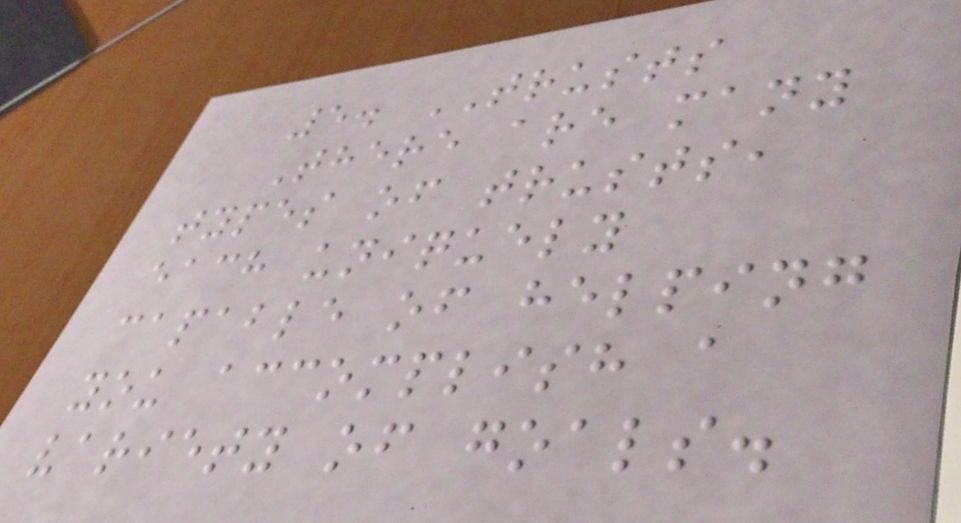5. TRUSTS
There are many
types of trusts,
each uniquely
capable of helping
you accomplish a
variety of goals.
